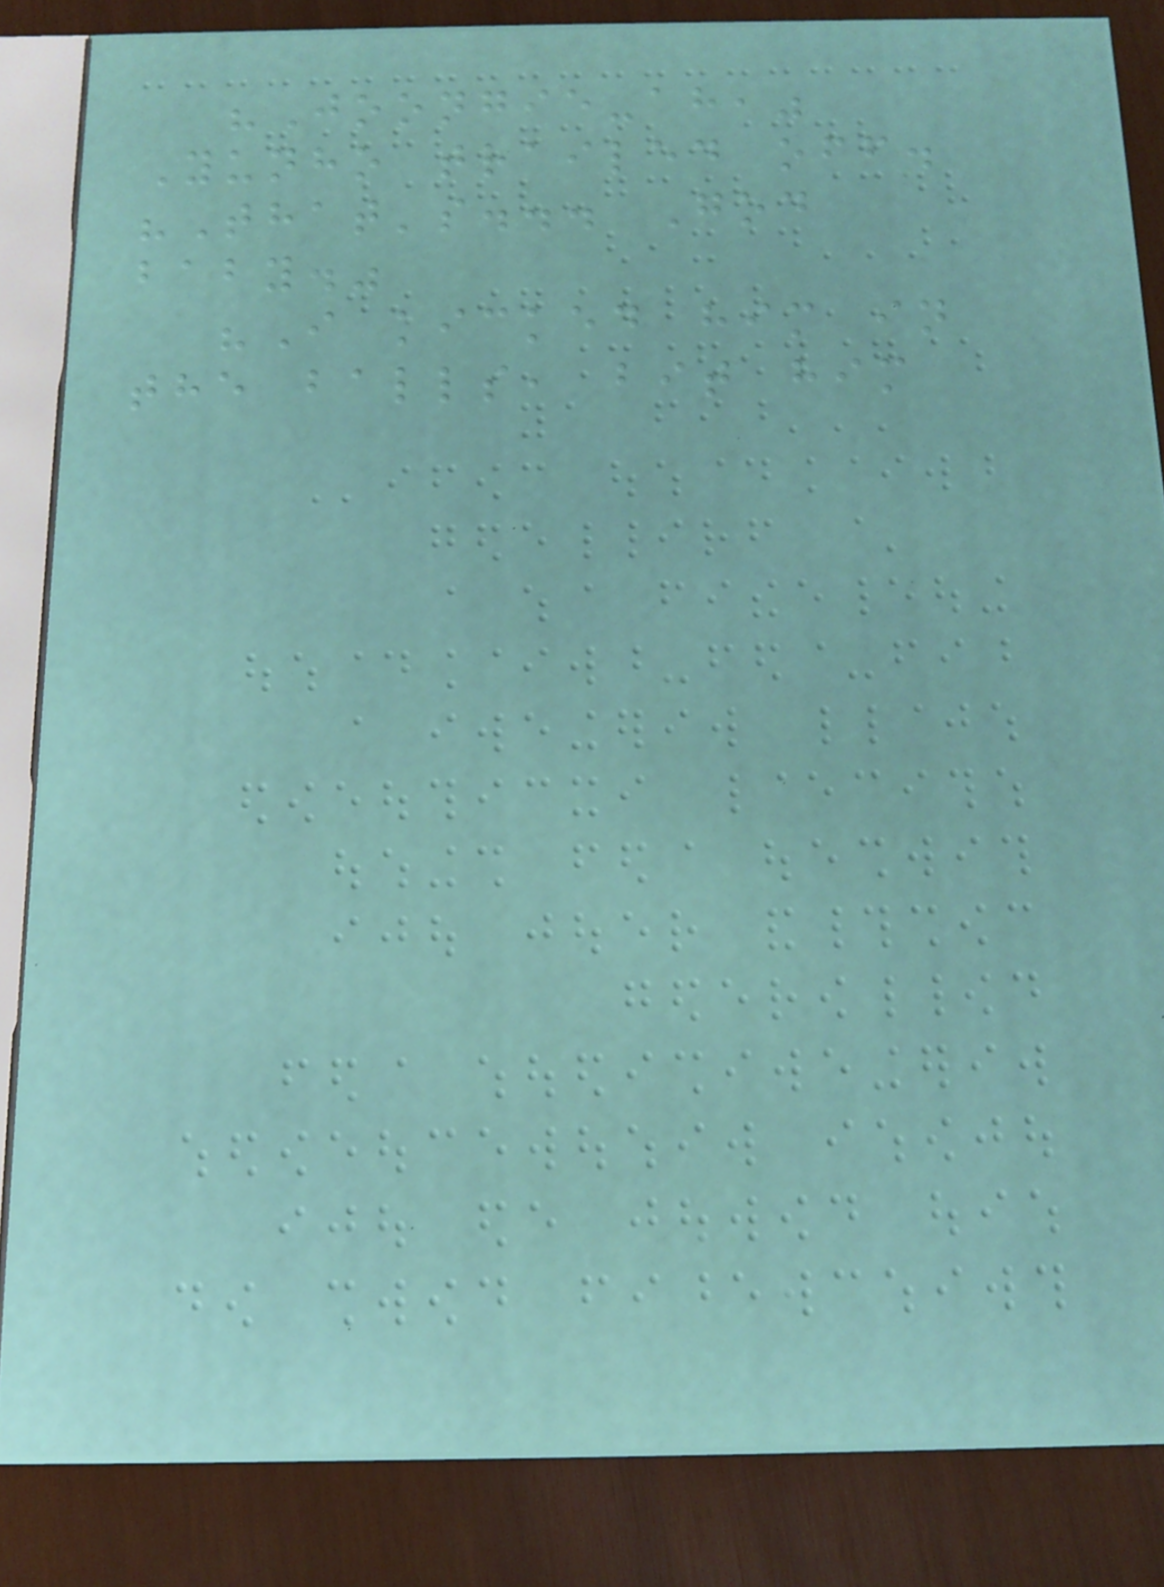"Joongie-ah,"
Yunho trailed off.
"That's... God
baby."
"I kicked him in
the balls, bit him
